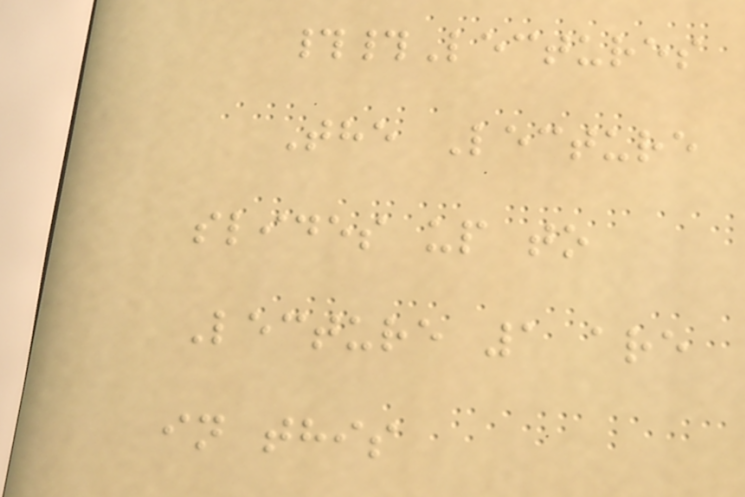##Lectures
The Lecture
slides up to
Lecture 1 are
in this
